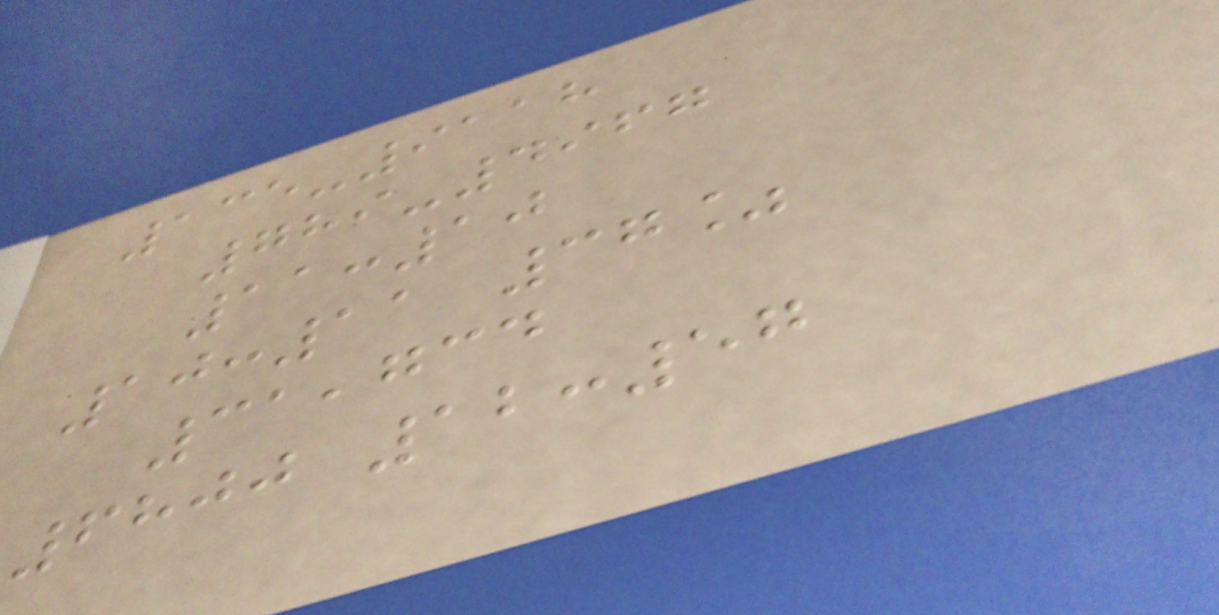135-9118
789-4967
11:10
10:11 37%
31,734
6800 12:57
